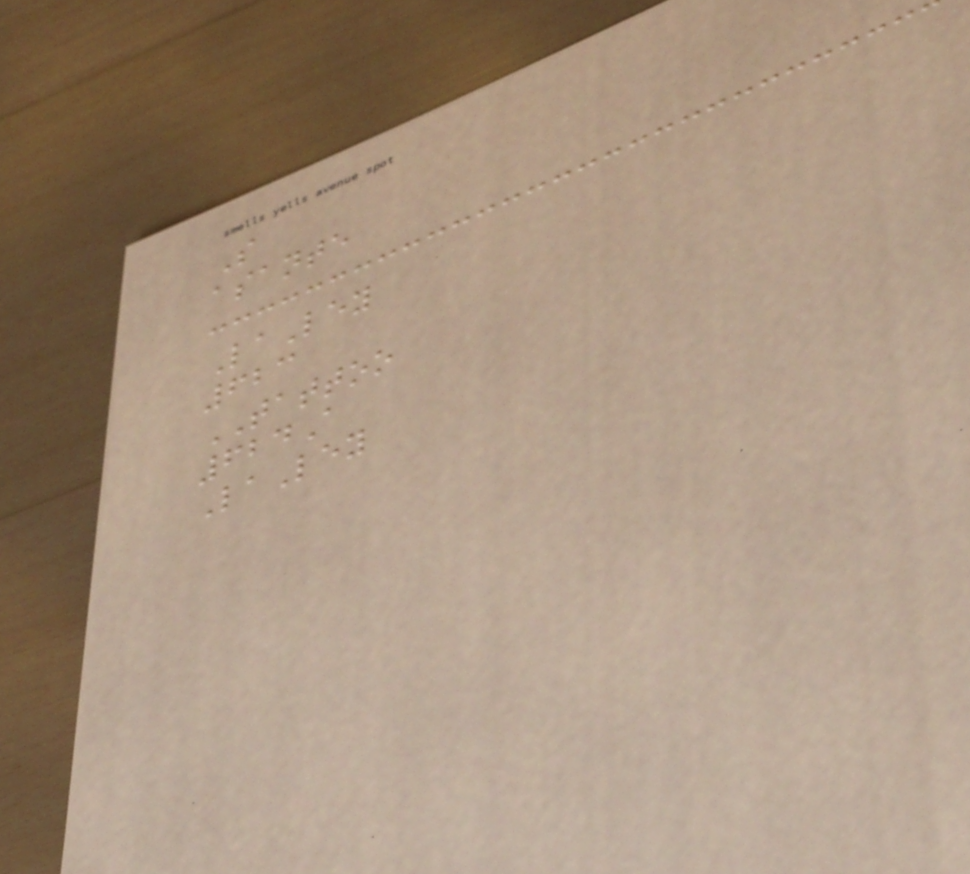S
asante
LaLey
623
TATTOO
624A
LaLey
